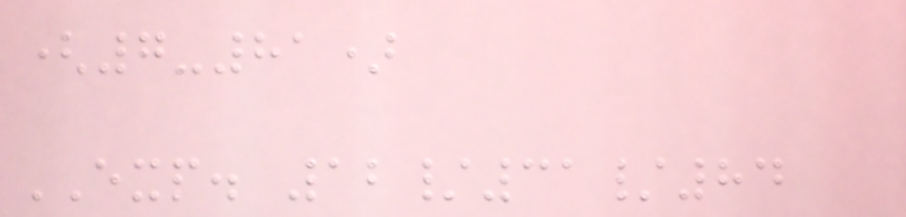(7-81)
EXP. 12/31/84
